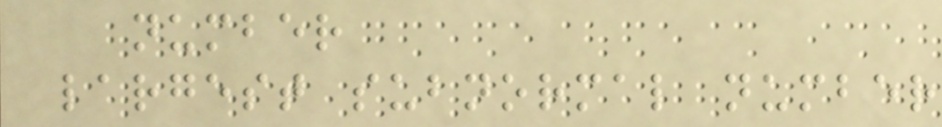number
largest subnormal number
